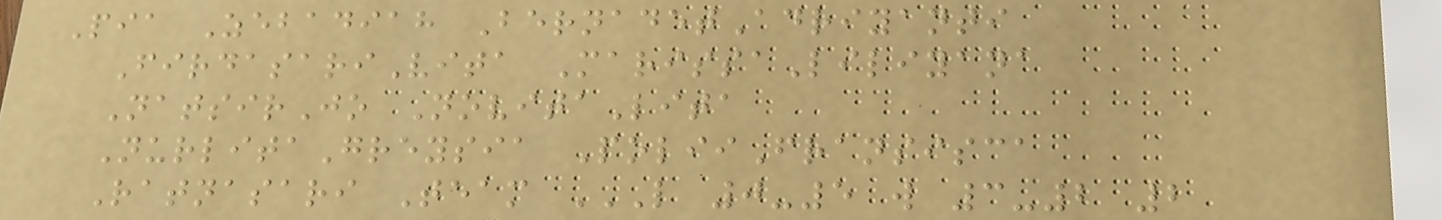Pia Zebadiah BernadetAdriyanti
FirdasariVita MarissaLiliyana
NatsirJo NovitaLita
NurlitaGreysia PoliiFransisca
Ratnasari Team L 0-5 W 3-2 2
